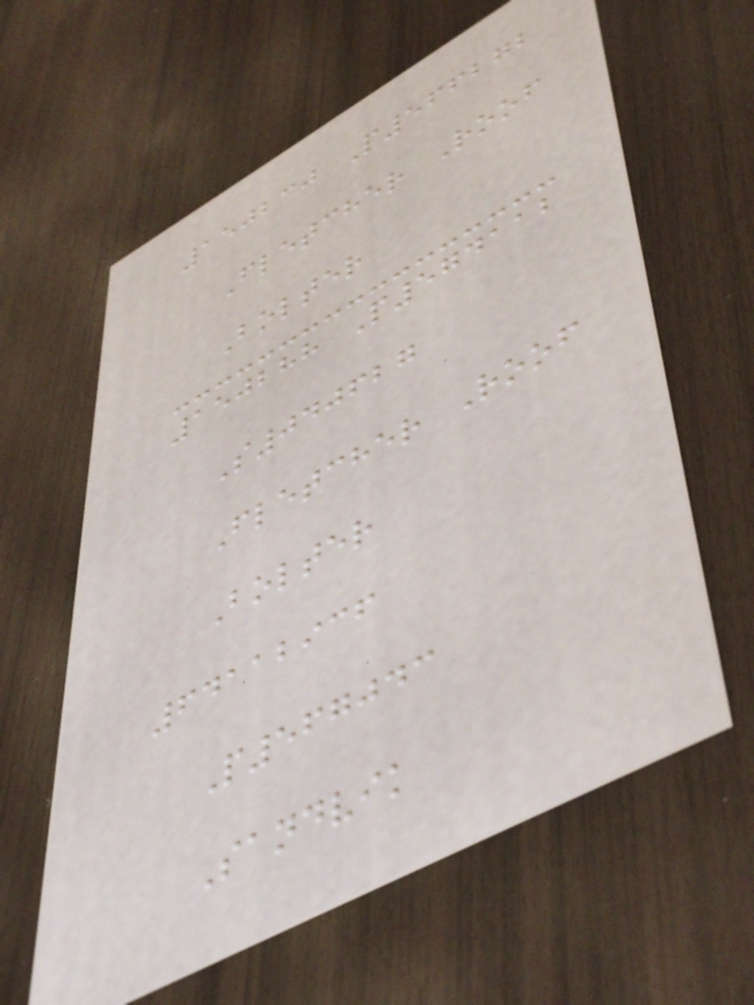150230 P566272
Fletcher Roof
Bolter
150288 P574112
S040627
Fletcher Roof
Bolter
64112936
P567043
Sandvik
